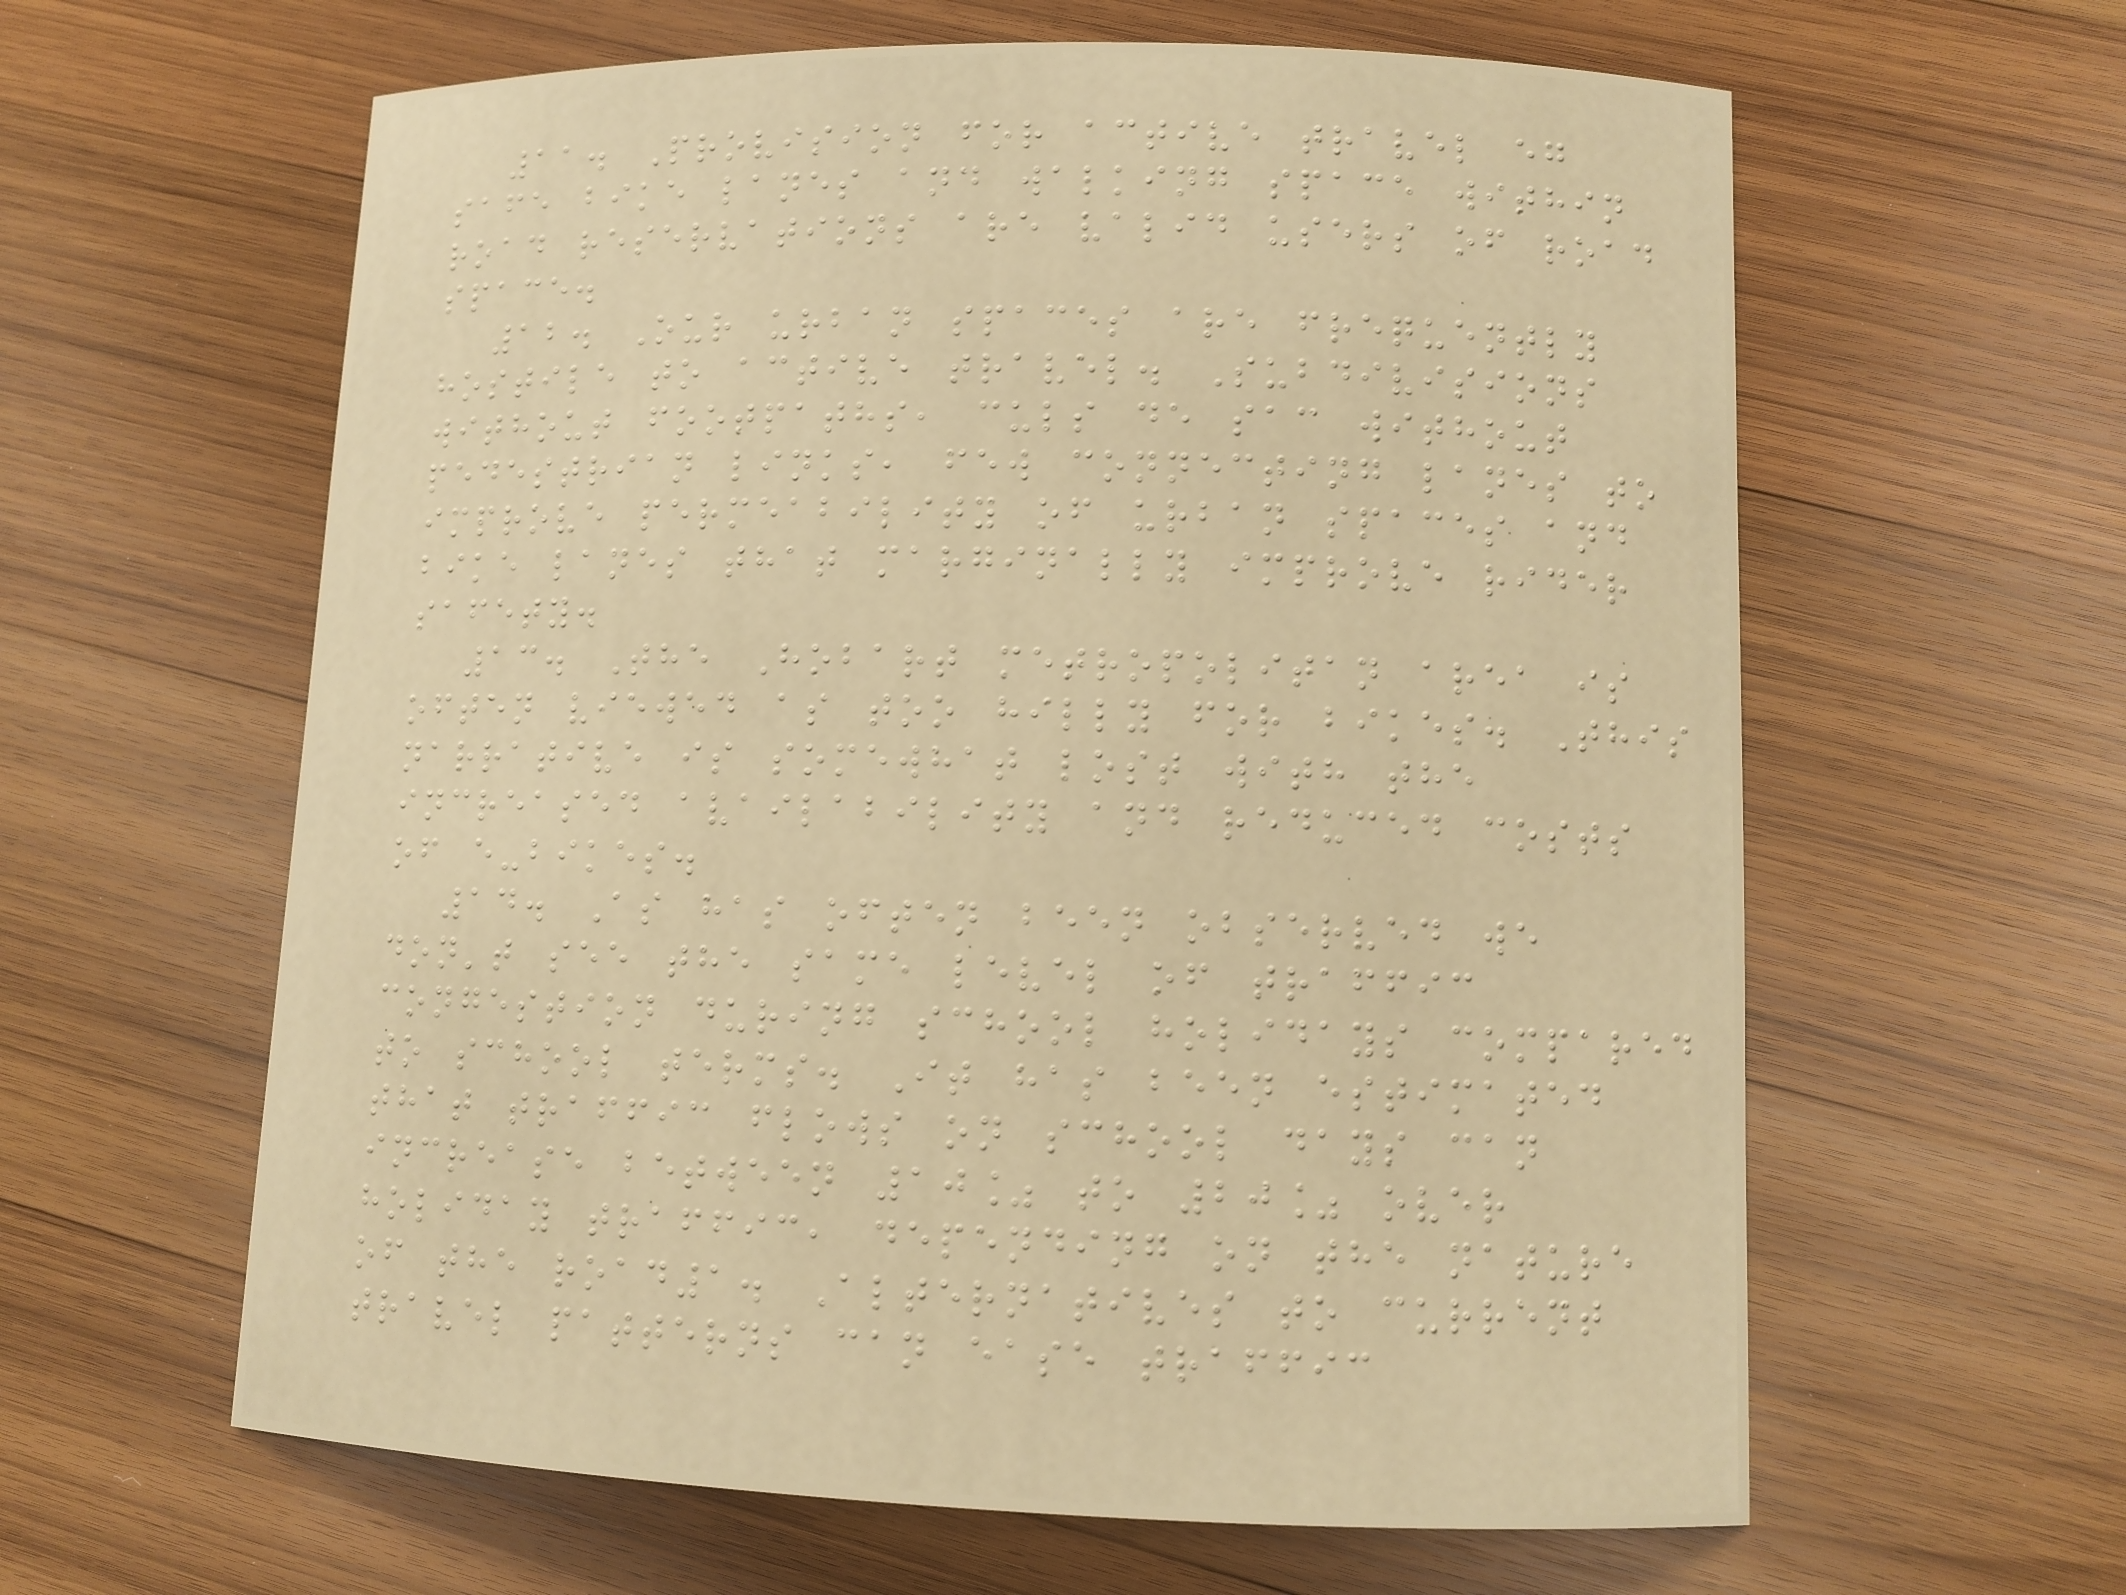11. Provision for active travel eg
safe bike lanes and walking space within
road reservations are valid users of road
space.
12. Our urban spaces are frequently
hostile to active travel. Subdivisions
without footpaths, culs de sac without
pedestrian links, few connecting lanes to
improve permeability of urban spaces and
bike lanes that marginally improve rider
safety.
13. The Hobart metropolitan area is
often viewed as too hilly for bikes. This
narrative is somewhat lost with the
increased availability and reduced costs
of e-bikes.
14. As has often been observed we
don't see the same level of traffic
congestion during school holidays compared
to school terms. It has been estimated
that traffic flows on school days can
increase between 10% to 20% over
holiday traffic, depending on the nature
of the road1. Alternatives to current
travel patterns can ease traffic
